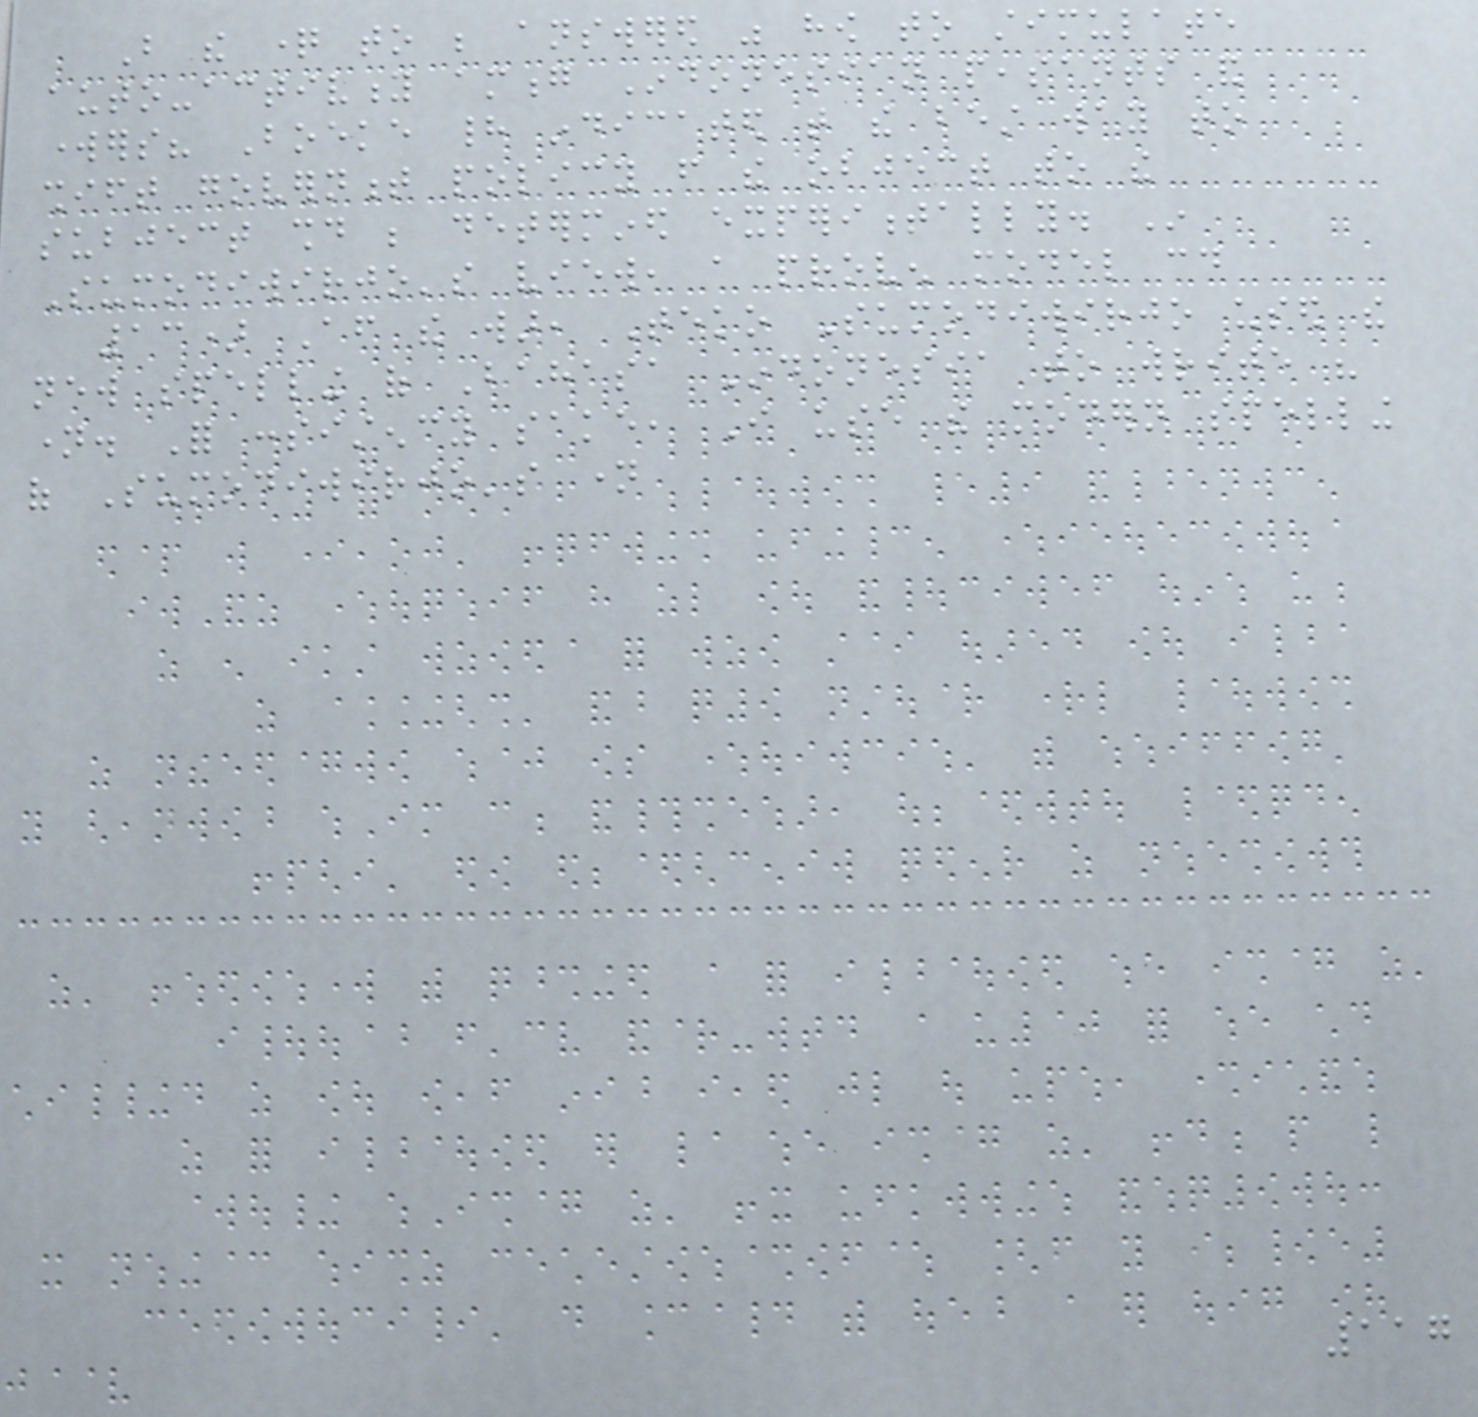But the question to be answered was how to stimulate
auto-activity among Indonesian peasants and
workers? Boeke had indicated that the best way to
shift government policy from the object to the
subject should be determined experimentally. In
Sumodiwirjo's view, a proven model could
13) After the war, Teko Sumodiwirjo used the
new spelling of Bahasa Indonesia to write his
name. For consistency sake, I use the modern spelling
of Sumodiwirjo's name
117
